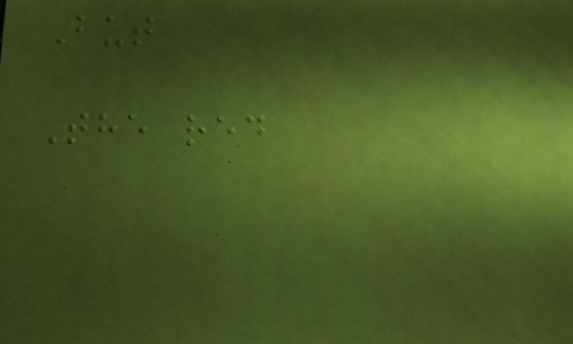But
The red
